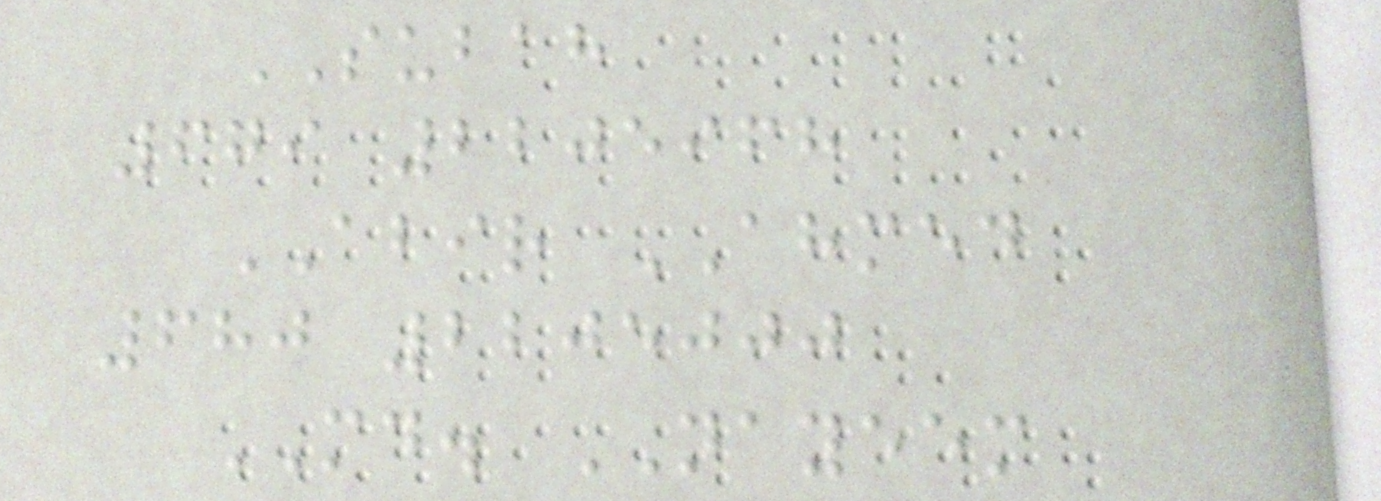SUBAH
679 2205968
ABIR AHMED
680 2205000
MD. NAYEEM
